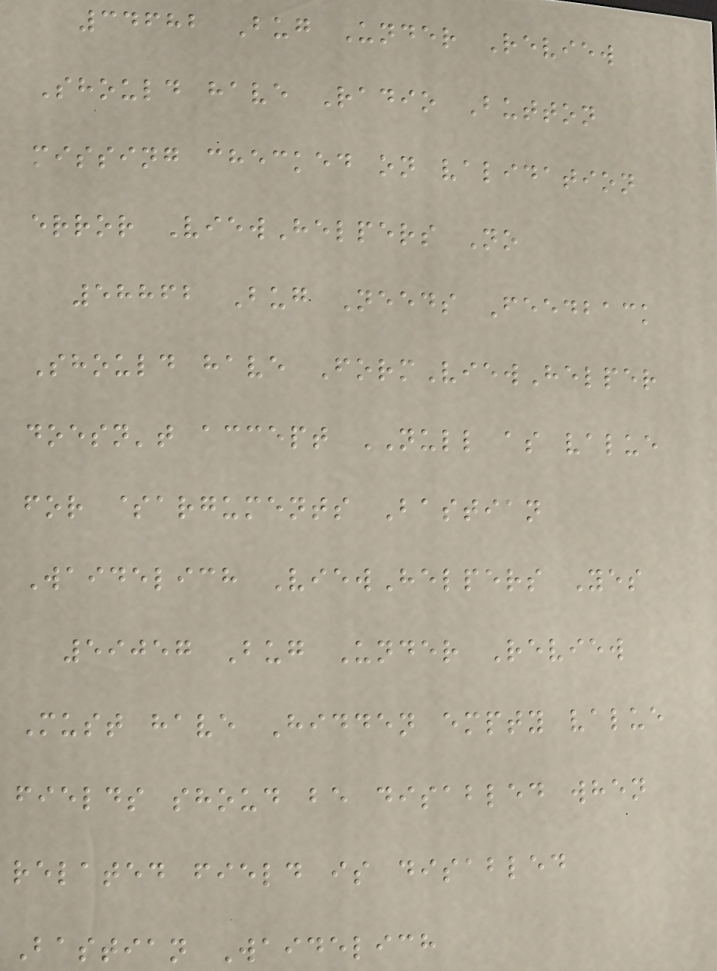34682 Bug Under Review
Should have Radio Button
missing checked on validation
error ViewHelpers No
58862 Bug Needs Feedback
Should have FormViewHelper
doesn't accept NULL as value
for $arguments Bastian
Waidelich ViewHelpers Yes
59057 Bug Under Review
Must have Hidden empty value
fields shoud be disabled when
related field is disabled
Bastian Waidelich
